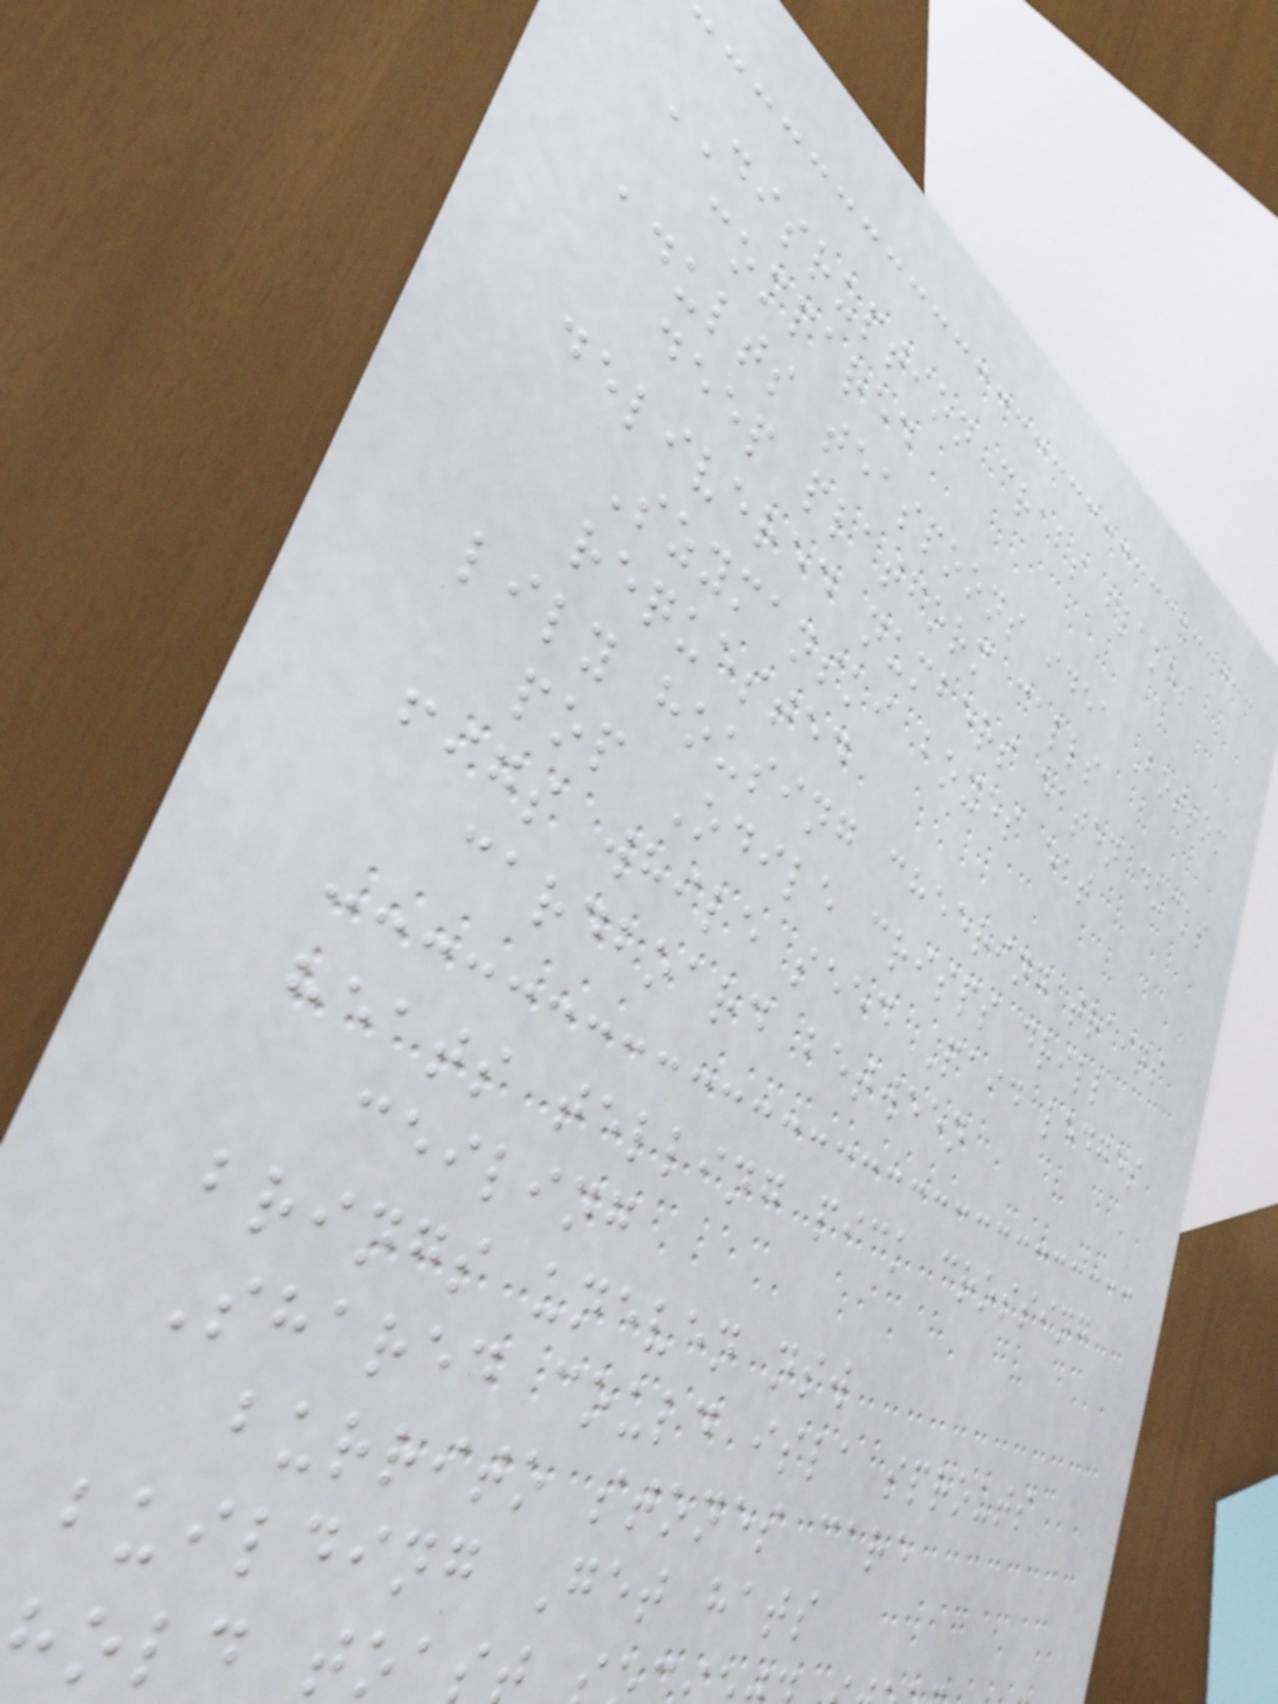DISRUPTION crabs flakes
compared
adults teaspoons idea Bottom
deep platform calls
delivered numbers eaten ducks
Szymanski boxes eat
requested
lily housing cheering trains
pop Odile crisps drill
figs while seed Paid ledges
cardboard between
heats telling pick crossing
ceiling
brings uneven nsw
Shared could isla sprouts
burrito stones care
building Get hats
old toas
